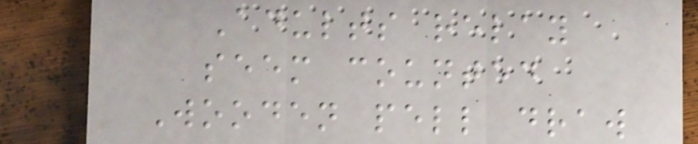Adults relay
seem counted
Wooden pell draw
